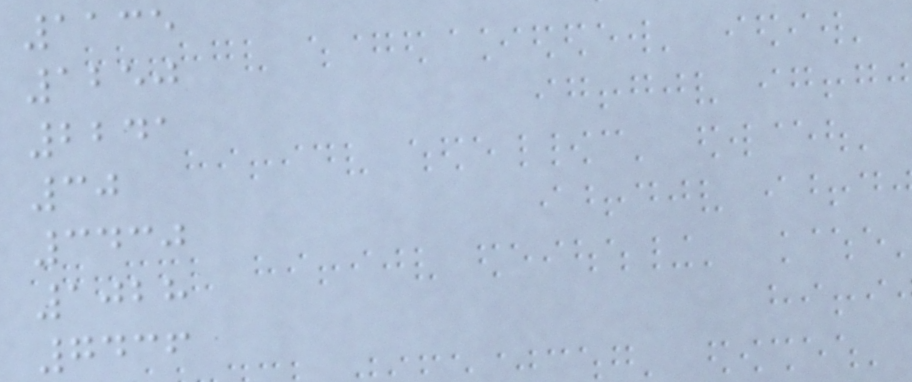1135
1250
2241
30
3430
1028
7436
